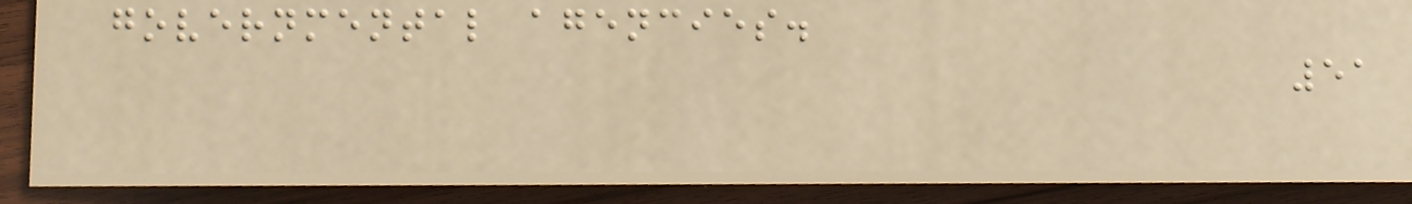governmental agencies.
51
